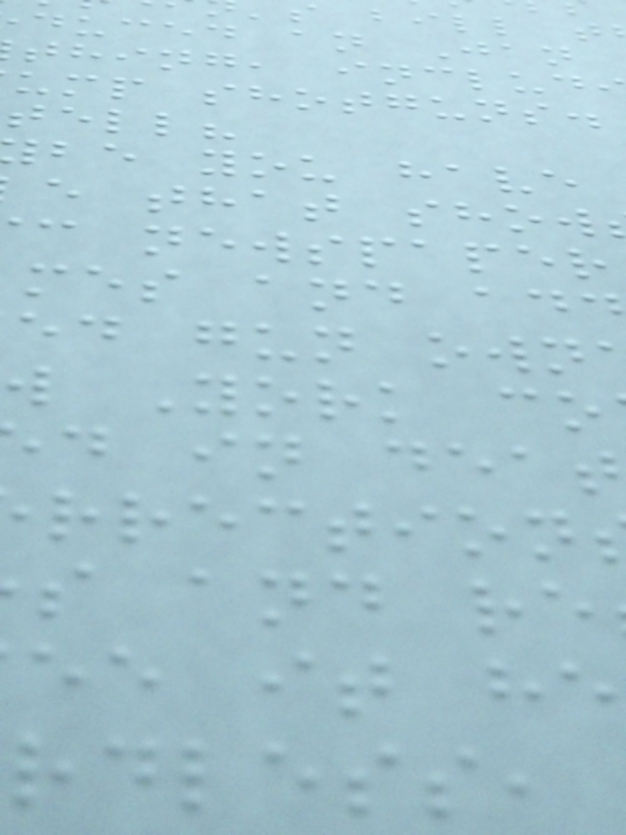duced an Jan
thing, includ
ump shotguns.
tell?
be you have
e that show
c newspaper
mes and ad
ed gun own
w York co
d in dea
s and re
ee it he
rdless,
